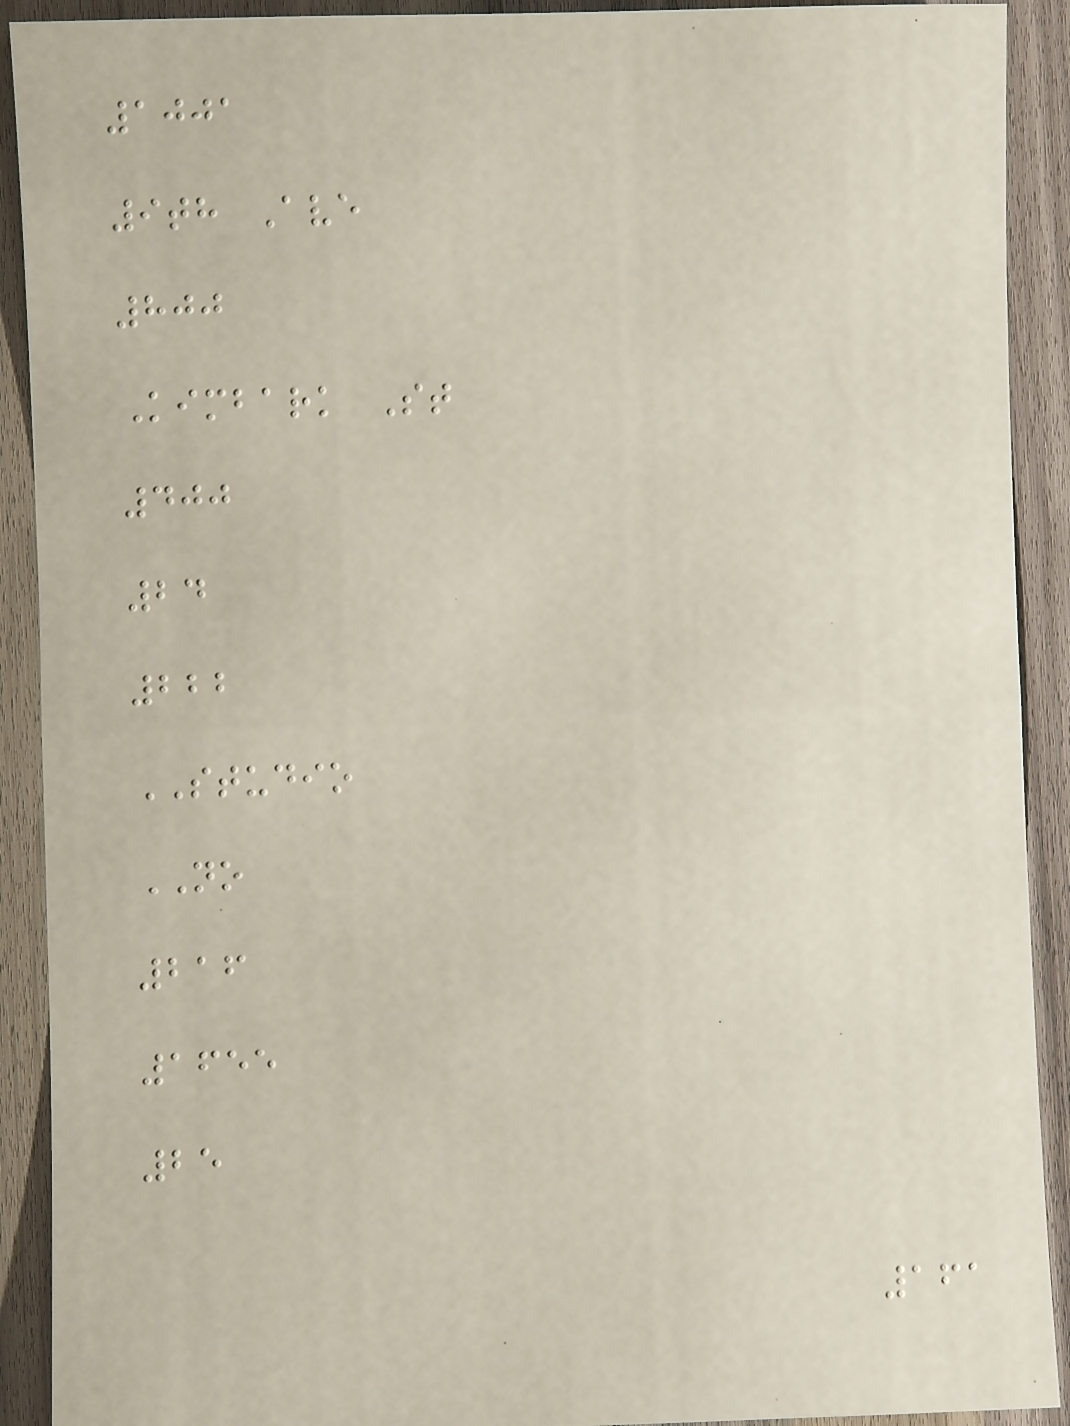1001
9th Ave
800
Kimbark St
400
24
222
STUDIO
NO
216
1655
25
161
